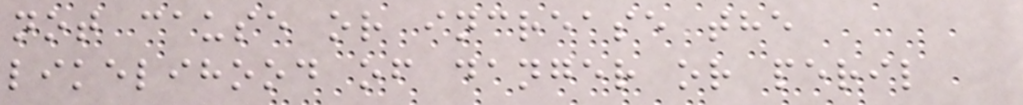not cause or increase the
likelihood of danger or peril
